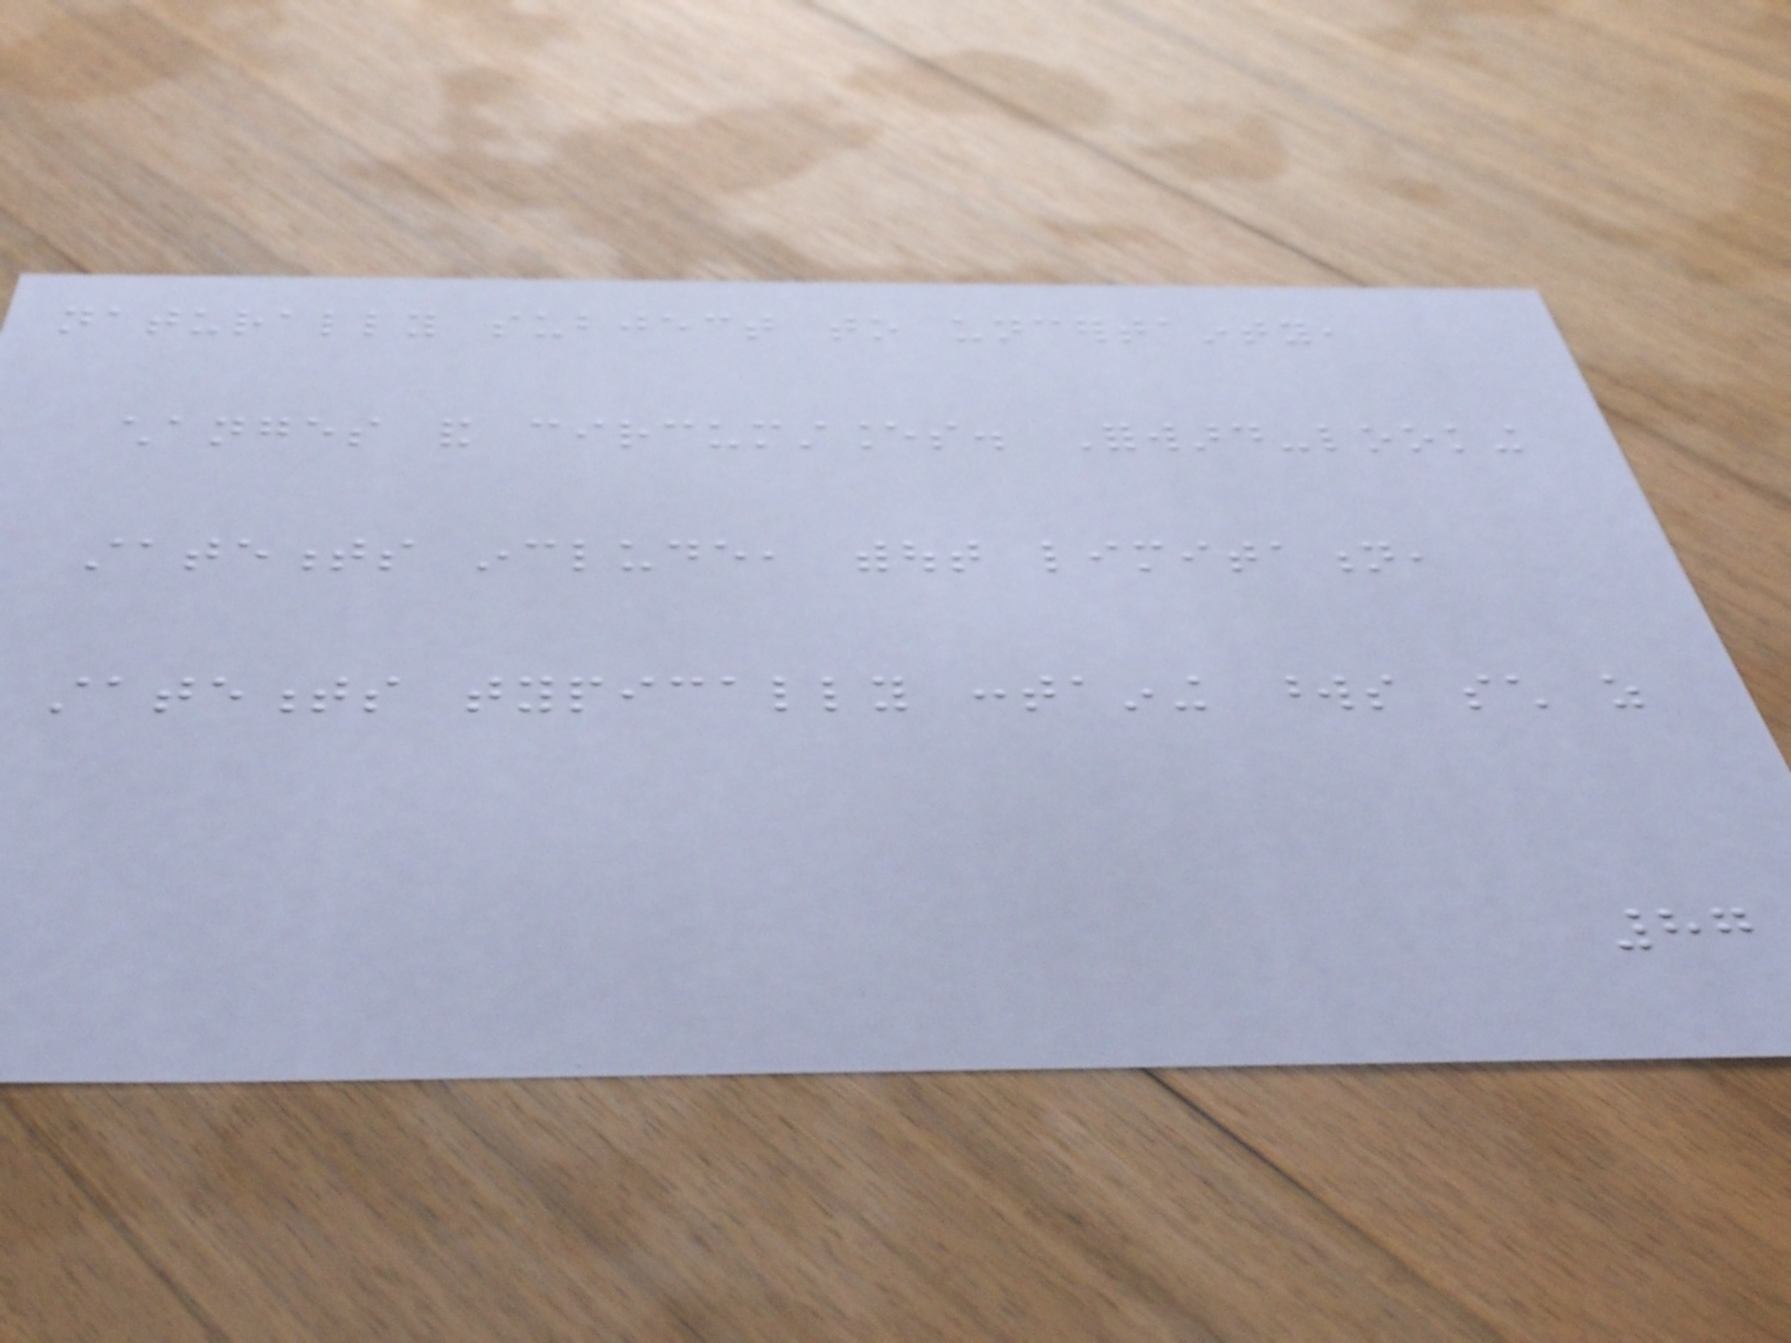naturally subject to uncertainty,
changes and circumstances. Forward-looking
statements include, without limitation,
statements typically containing words such as
87
